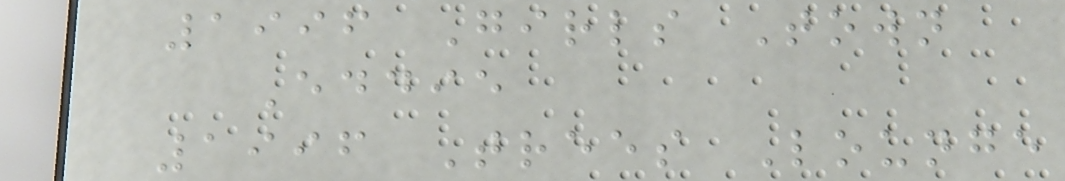1996 Girls Town
Eddie
1996 Trees Lounge
